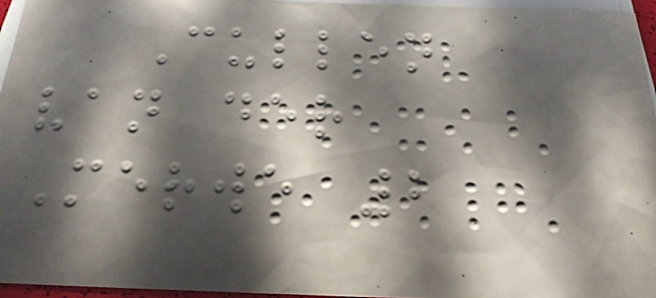Cullen
van der
Merwe 2
